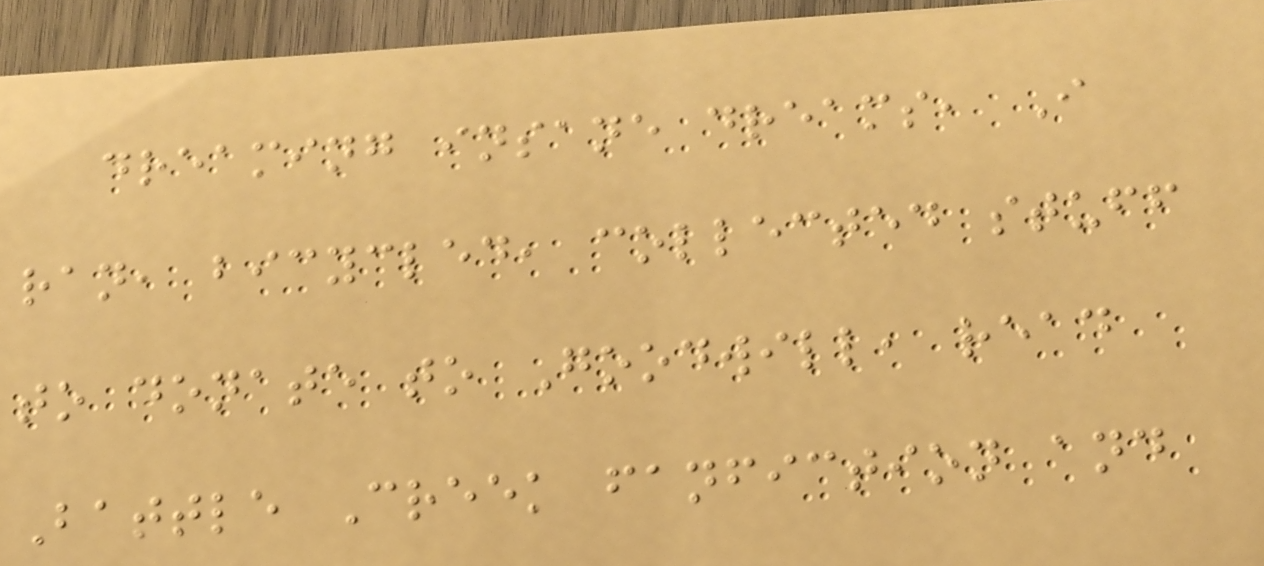dreaming insane dreams, I
ran, bicycled, collected stuff
to donate to Goodwill, read
Battle Creek fanfiction and
